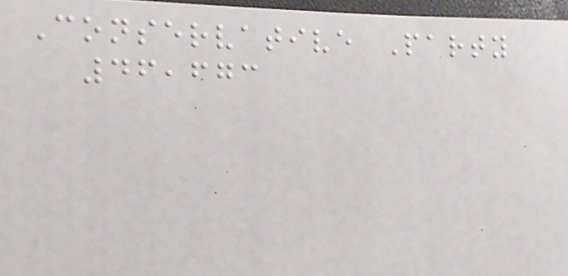Conservative Party
46,673
